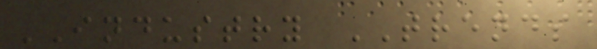INDUSTRY TRENDS
